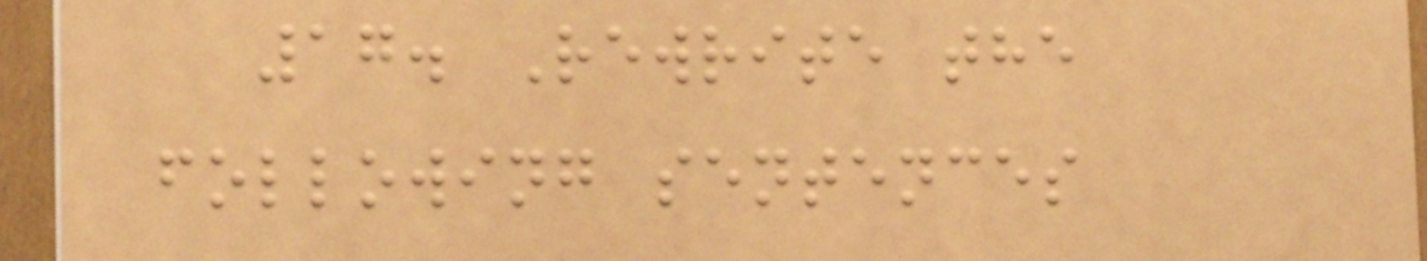17. Rewrite the
following sentences
